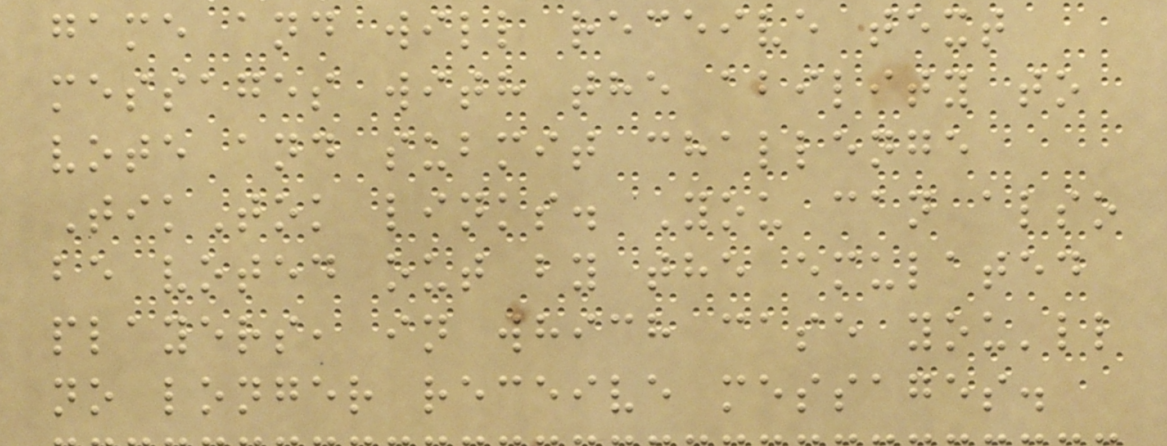game and will receive text
messages with the ability to
vote and submit challenge
TikTok links. You can also
be voted out by the emulated
players, in which case you'll
no longer receive messages.
